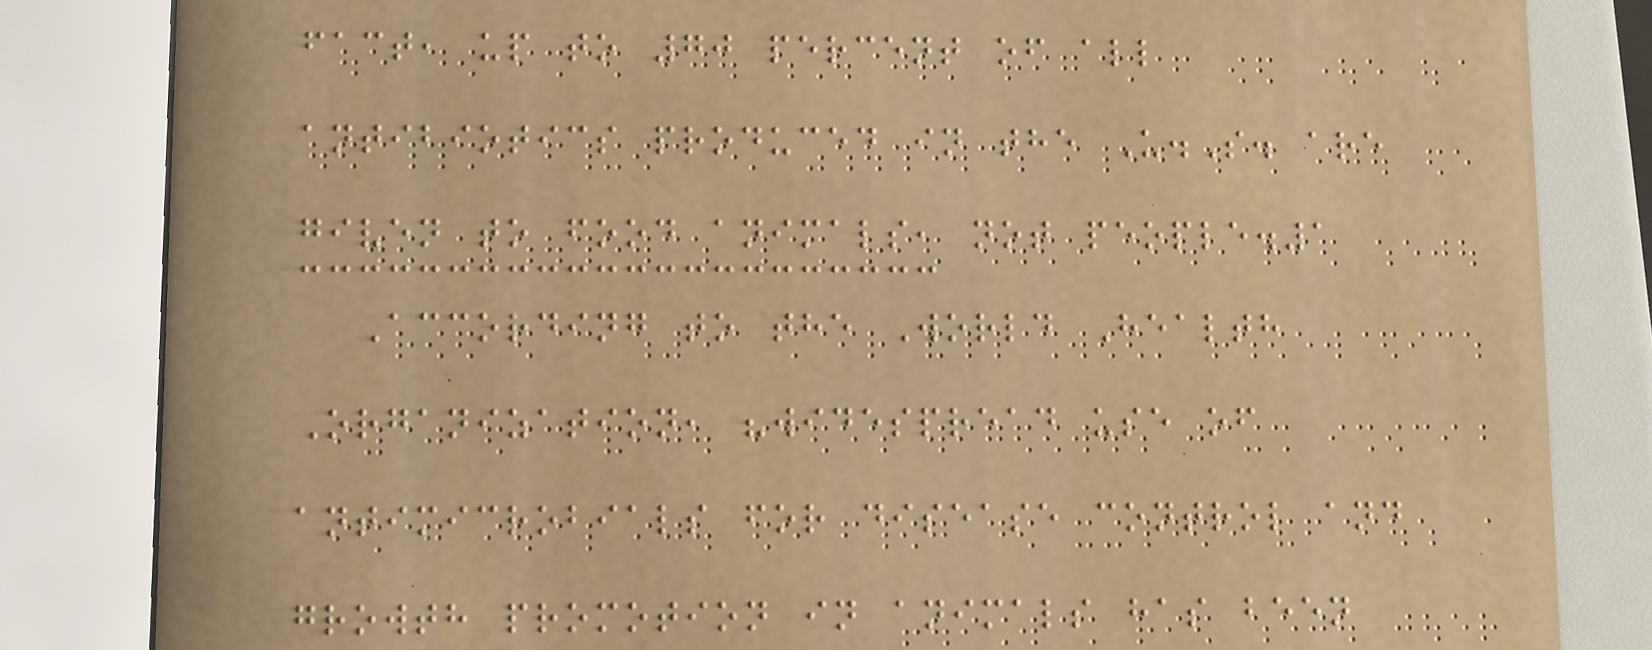fact, up to 70 percent of all
antibiotics produced in the U.S. are
given to food animals, not people.1
According to the World Health
Organization, "widespread use of
antimicrobials for disease control and
growth promotion in animals has been
